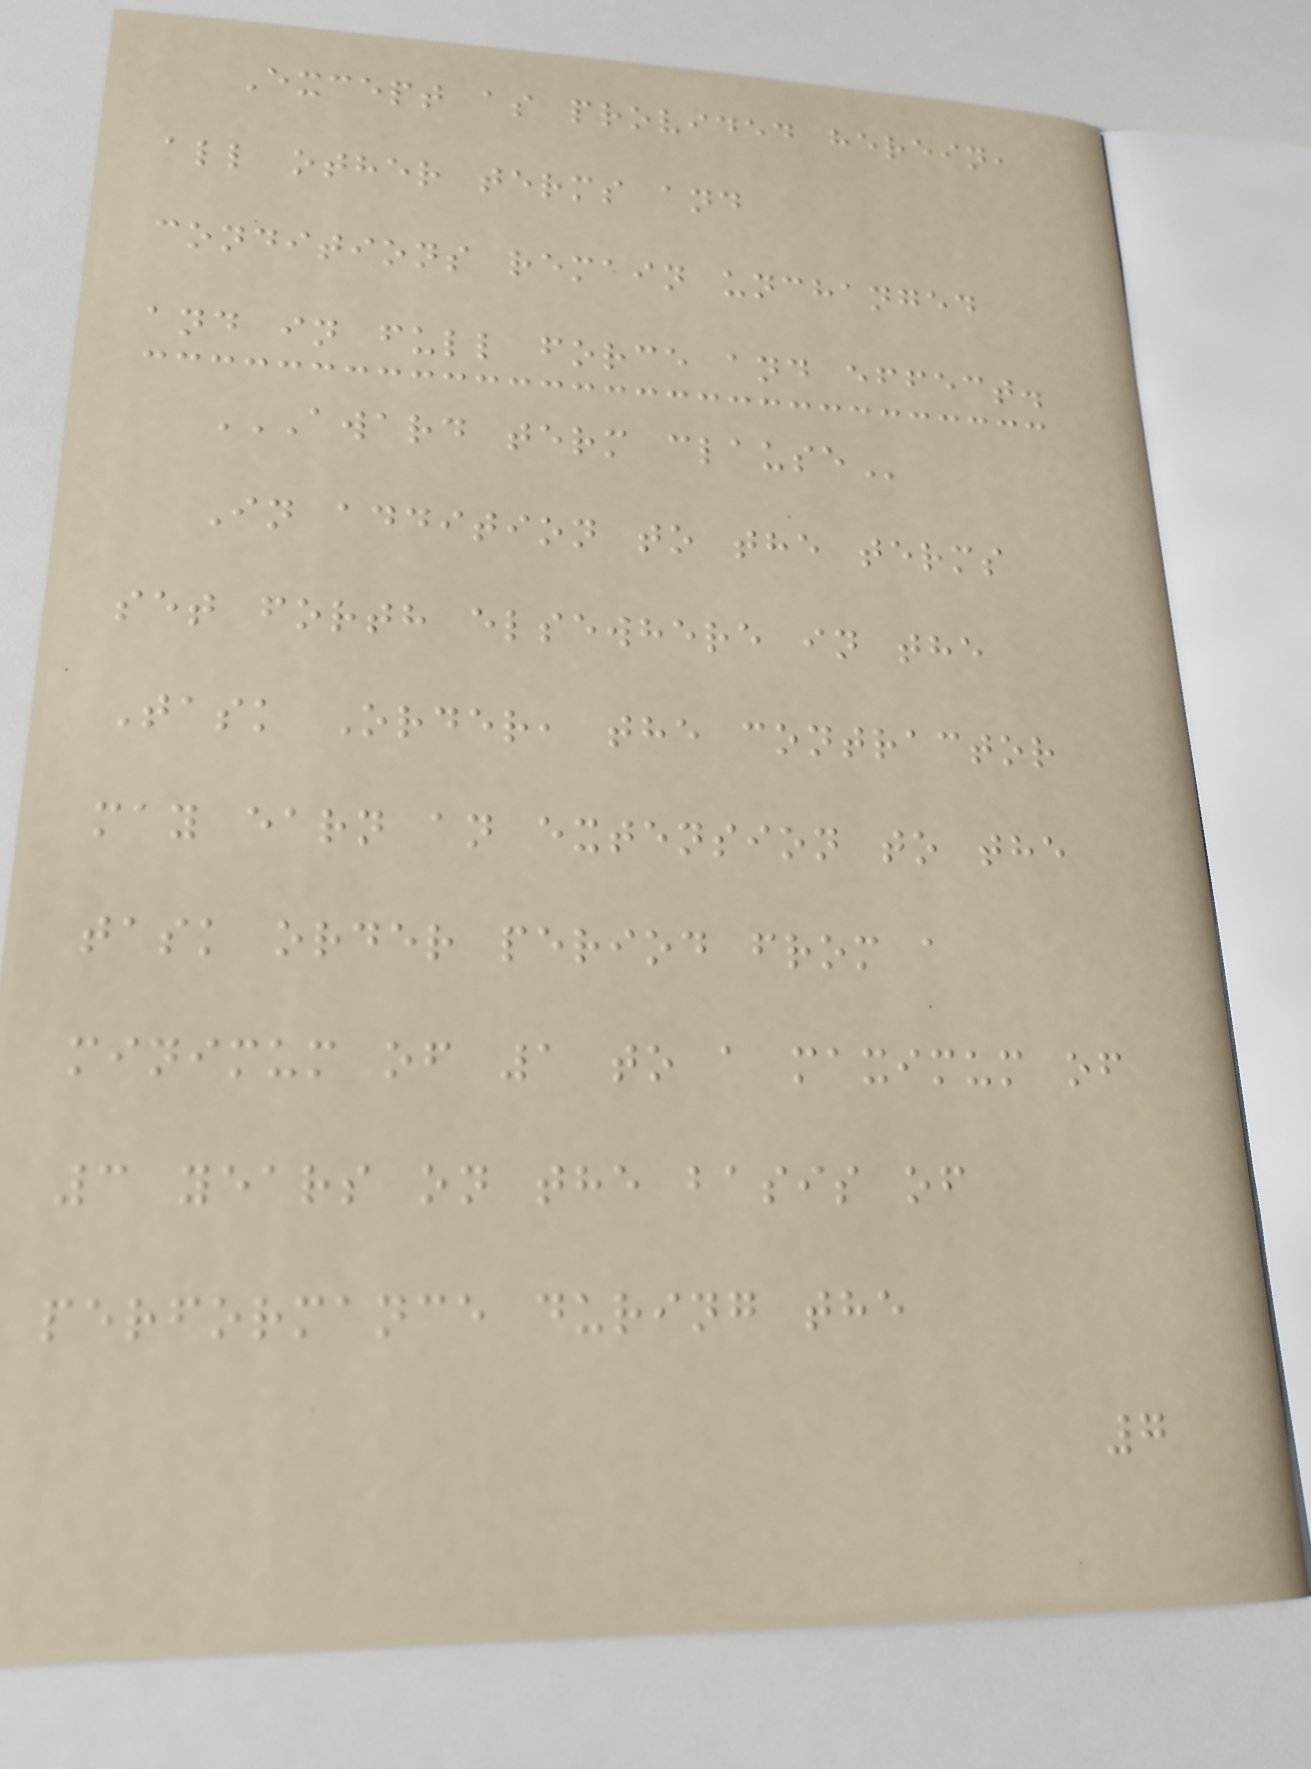Except as provided herein,
all other terms and
conditions remain unchanged
and in full force and effect.
AWARD TERM CLAUSE
In addition to the terms
set forth elsewhere in the
Task Order, the contractor
may earn an extension to the
task order period from a
minimum of 1 to a maximum of
3 years on the basis of
performance during the
7
